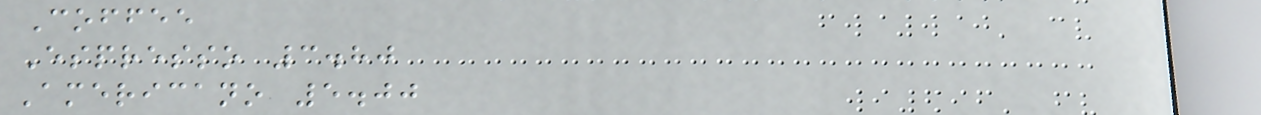Coffee
Espresso 3.80
Americano 5.00
